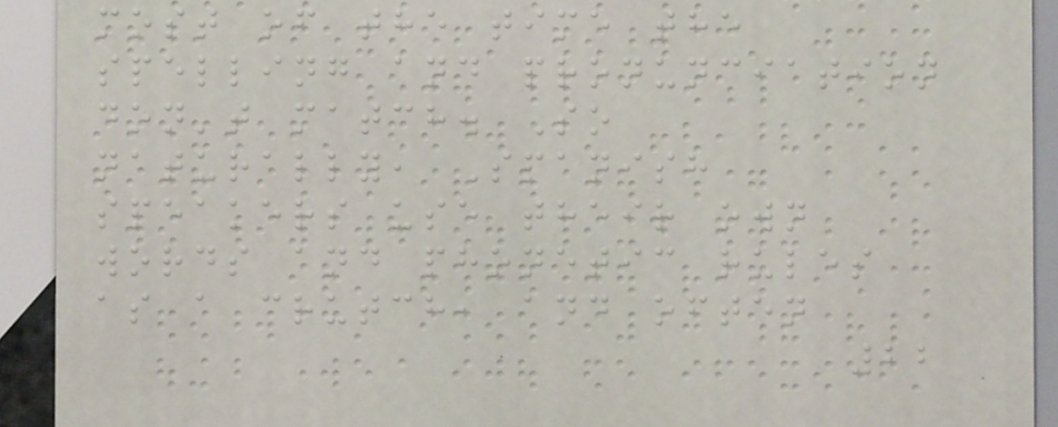most of the time the
spelling and pronunciation
don't match. So
naturally, Spanish
speakers use their own
words and phonetic rules
as a crutch, and often
22
